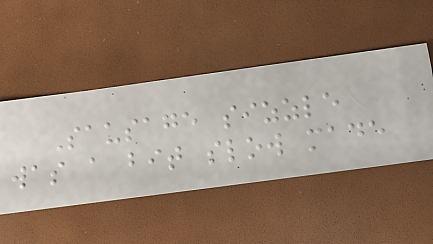Sausage sizzle
was a bit slow made
